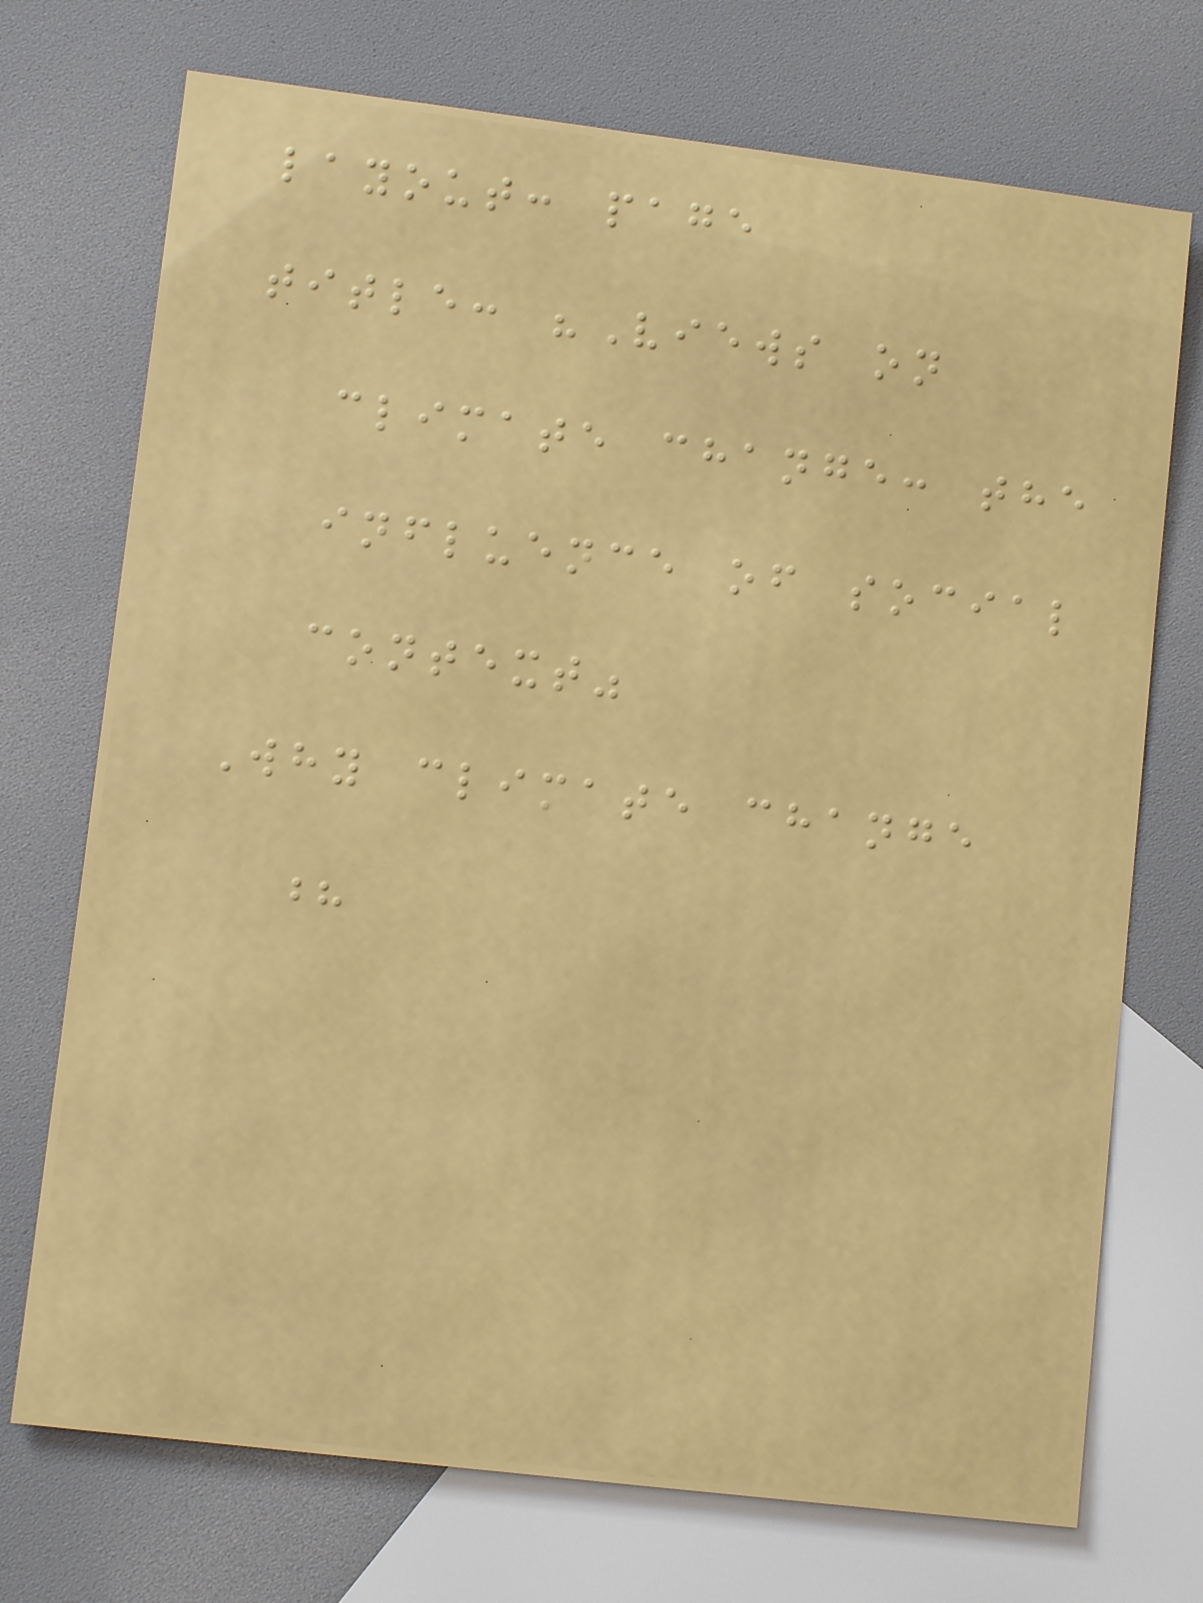layout: page
title: "Views on
climate change: the
influence of social
context"
Why climate change
?
